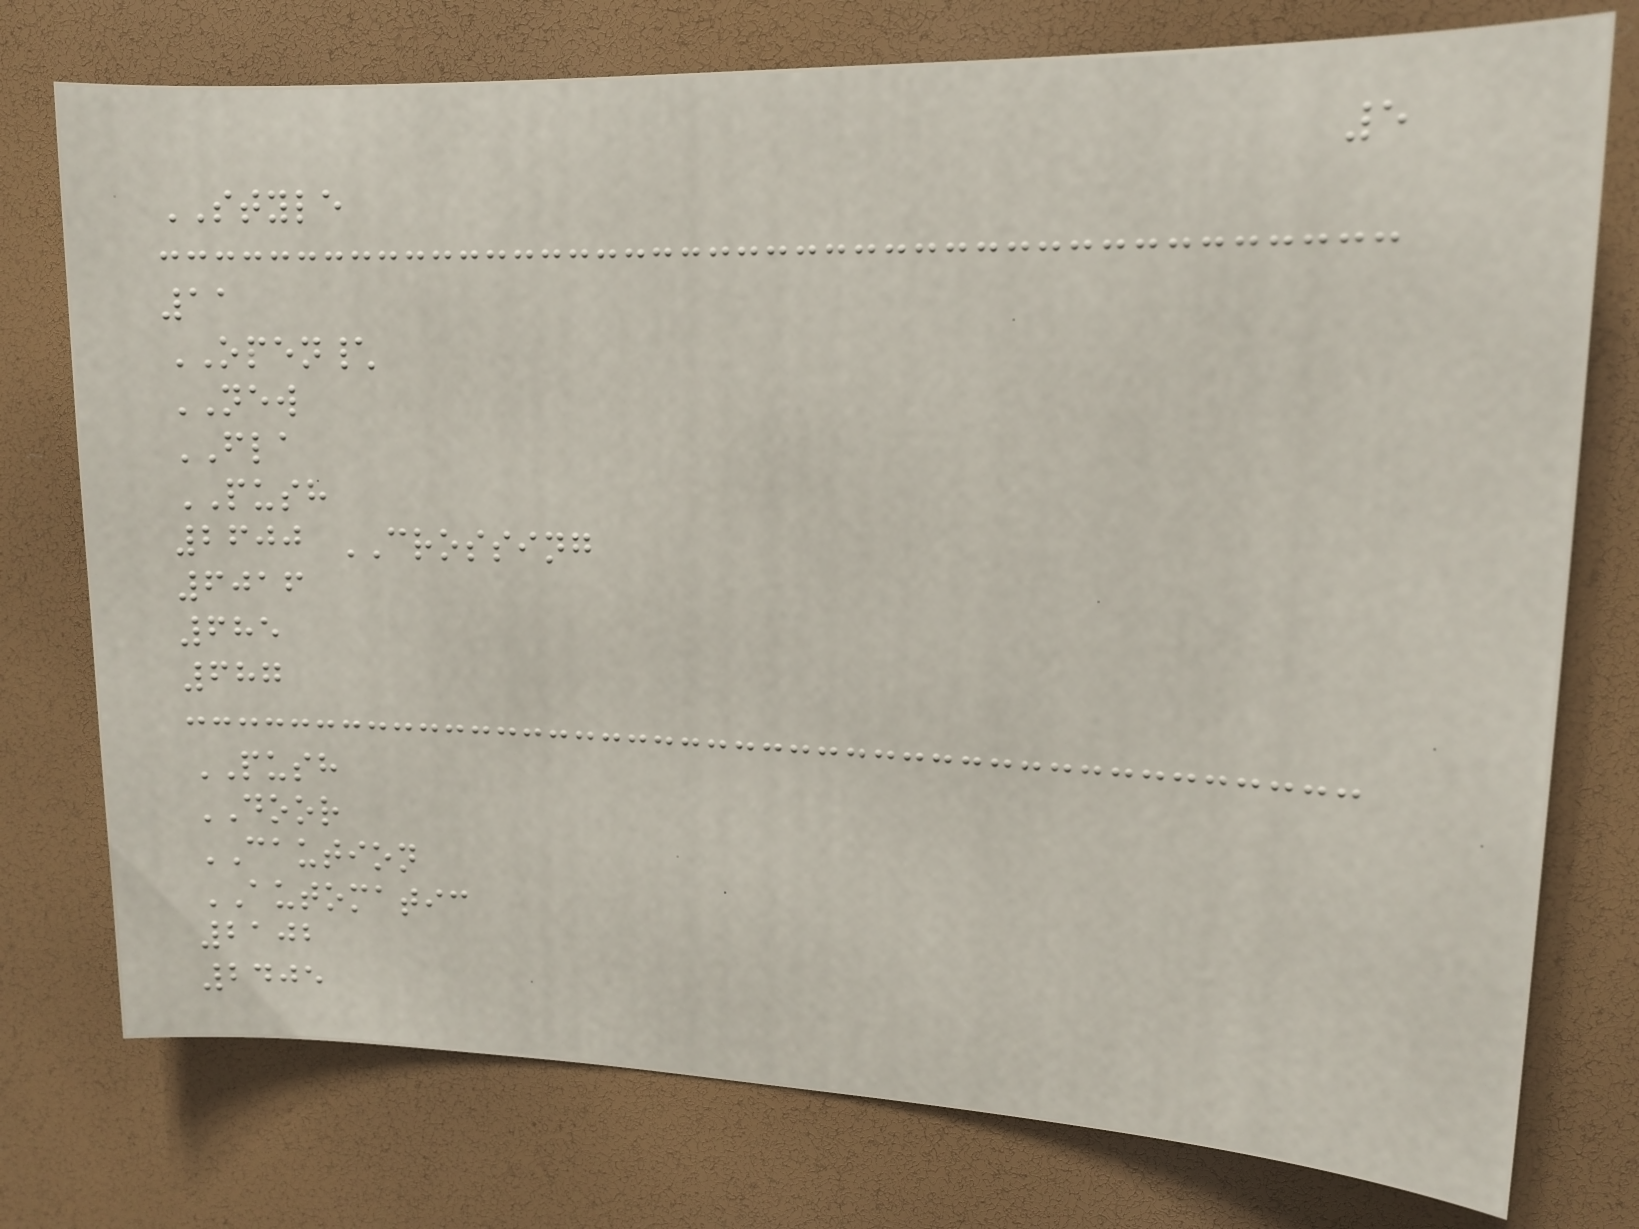5
STYLE
11
OPEN\
NEW
FLA
PUSH
2600 CROSSING
6016
685
687
PUSH
DOOR
CAUTION
AUTOMATIC
2102
2405
